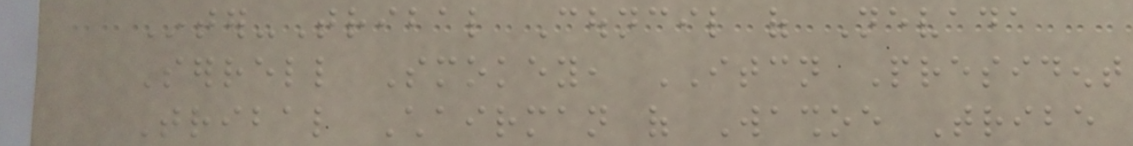Inter-Tribal Council of Nevada
Serrell Smokey, ITCN President
Tribal Chairman of Washoe Tribe
